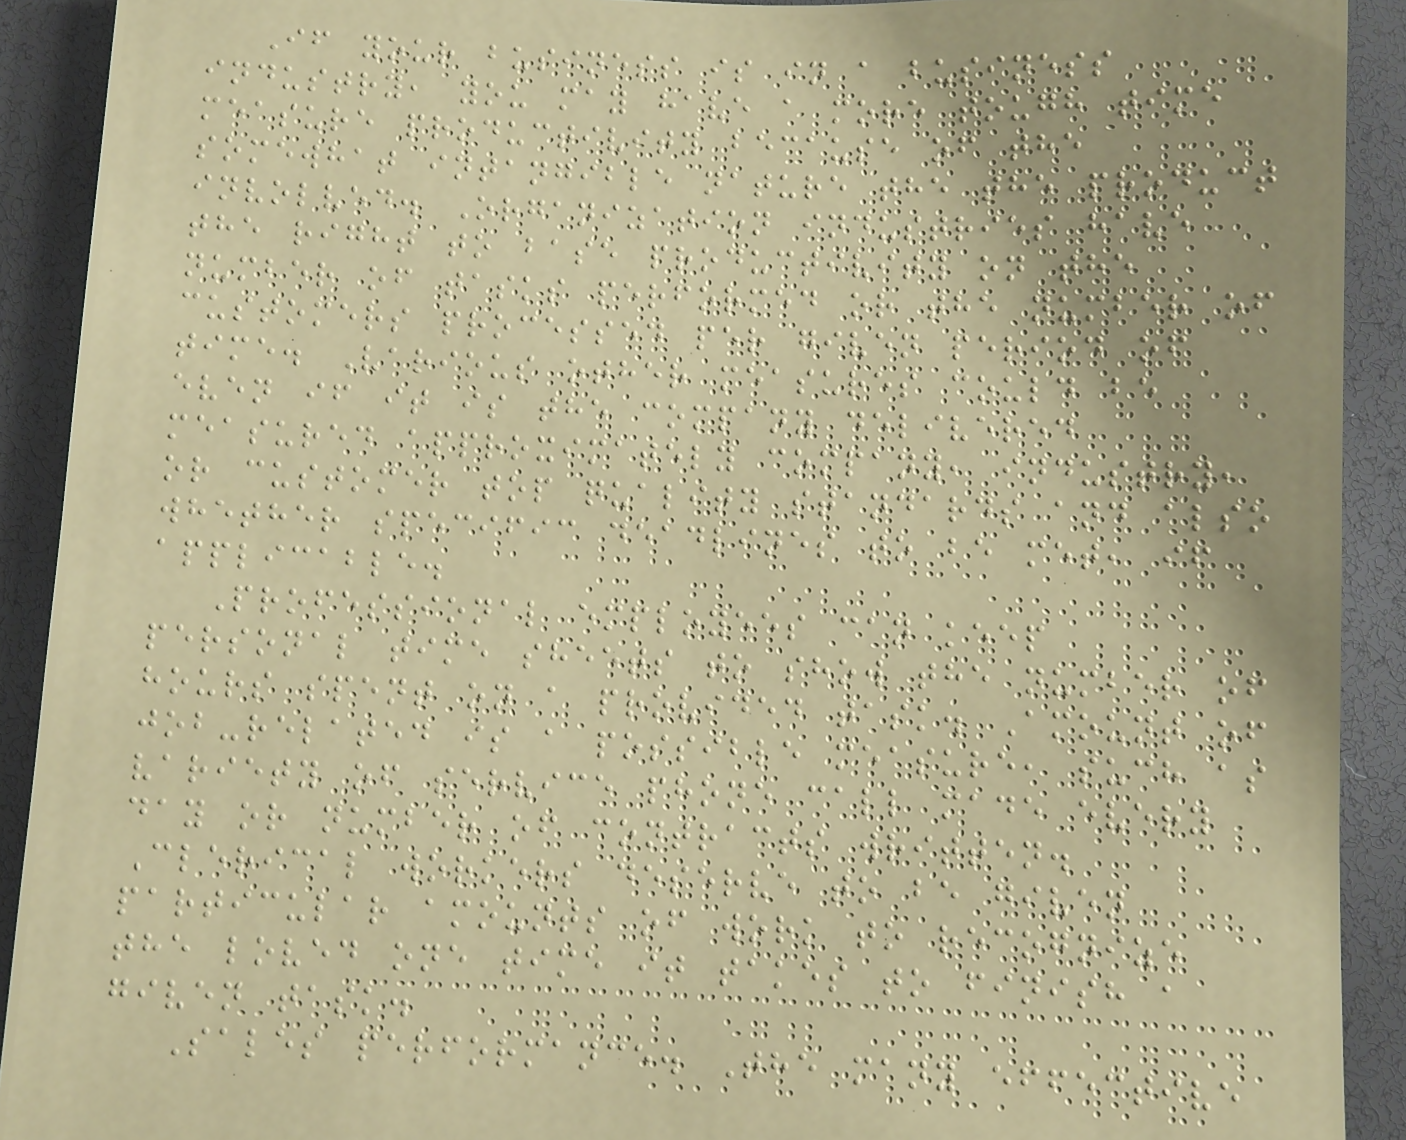If your business is in a business
industry, you may have a more tough time
measure productivity because of the
somewhat intangible nature the the product
involved. Organization industries have
the right to base productivity on the
number of tasks performed or the number of
customers processed per given period of
time. Various other measures could be
even if it is the company delivered
measured approximately company, industry,
or customer top quality standards and also
whether specific deadlines to be met, if
applicable.
Professional employees can keep
personal time sheets to show the number of
hours spent on a provided task. Amount of
job-related is a possible measure, such as
variety of service phone call made every
day or number of contracts written.
Clerical workers deserve to be given
particular amounts of work to recognize
the loved one time it takes to finish a
given task.
Sales performance. The many effective
